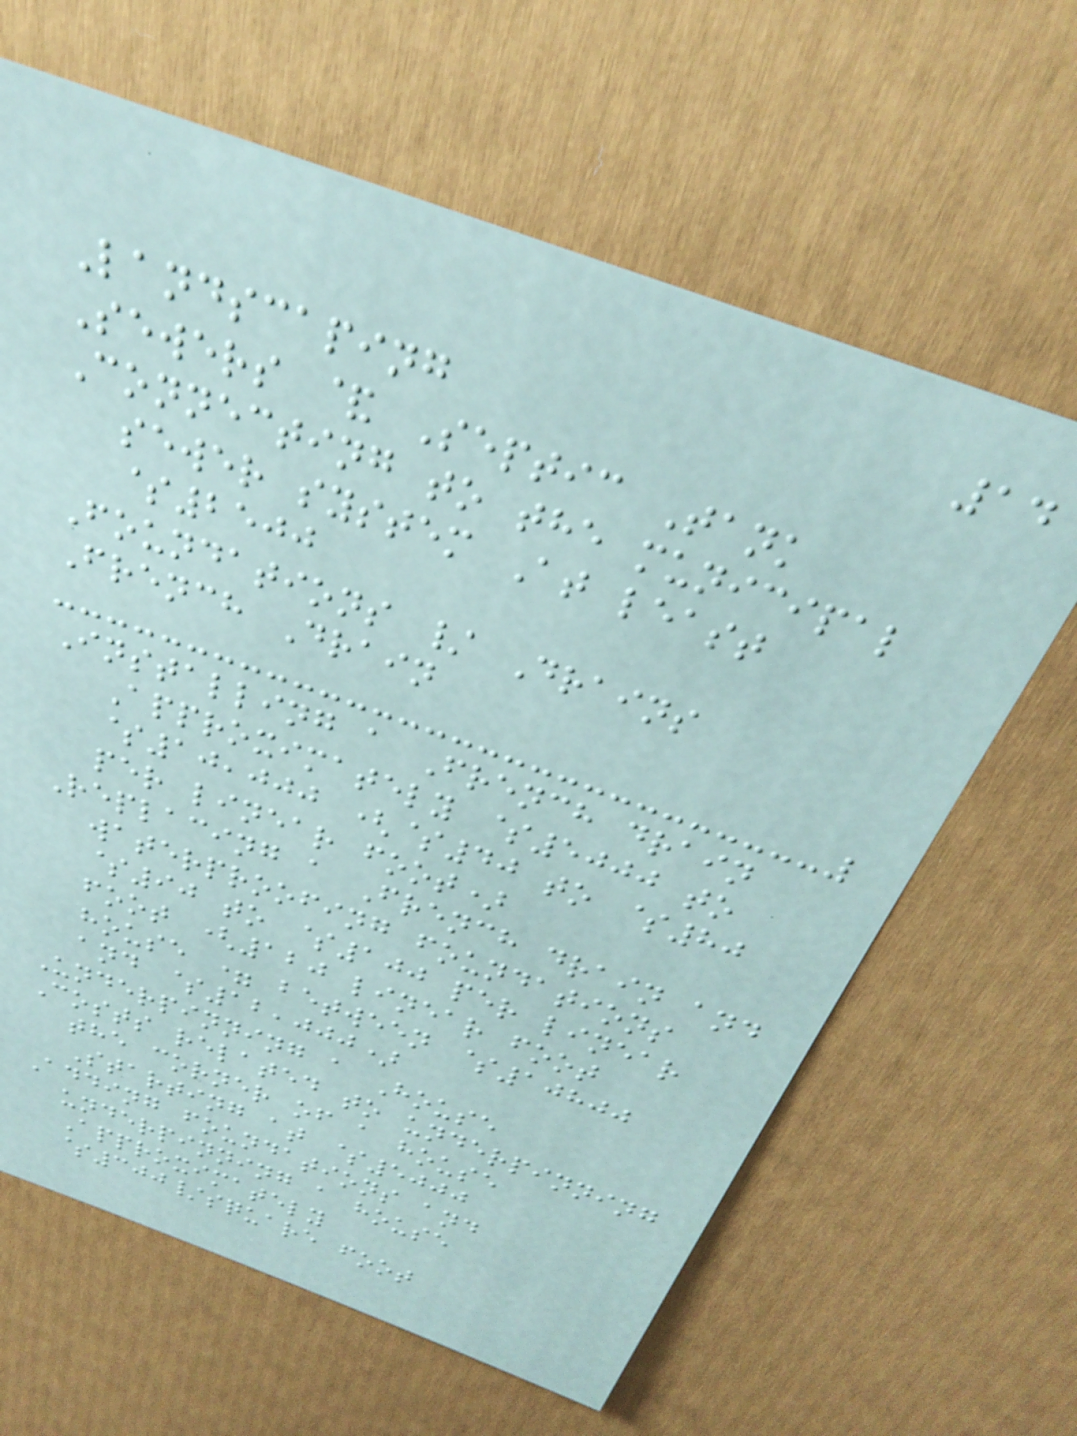14
Landscaping
Sewers & Septic Tank
Connecting to the municipal
sewer system At least
$2500
Foundations / Drains
French Drain
Installing a French drain
Approximately $5000 to
$10,000 ($40 to $80
per linear foot)
Replacing a French drain and
waterproofing foundations
$90 to $100 per linear
foot (120 linear foot
house = between $10800
and $12,000)
Underpinning a House
Costs related to underpinning
the corner of a house
Starting at $5000
Adding foundations and
underpinning a house
Approximately
$300/square foot
